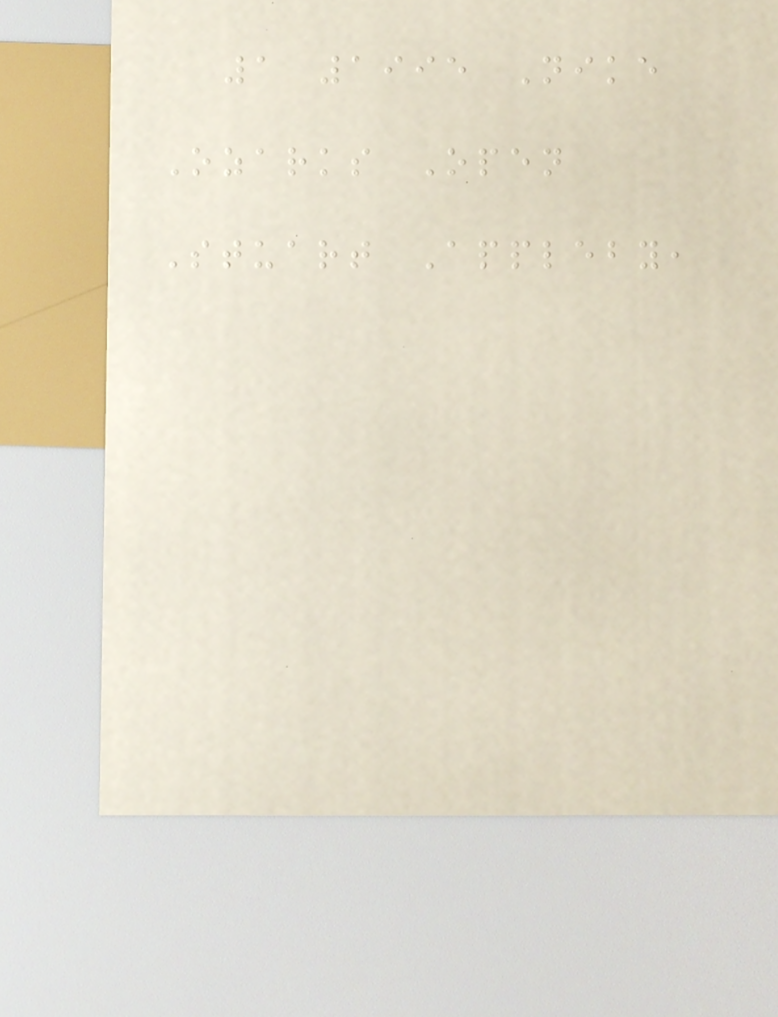1 1995 Nike
Ozarks Open
Stuart Appleby,
